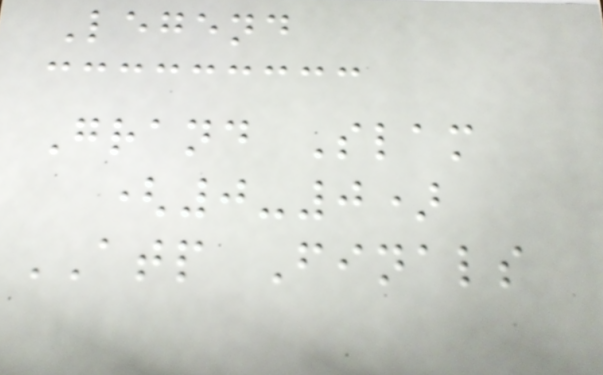Legend
Grand Slam
(0-0)
ATP Finals
